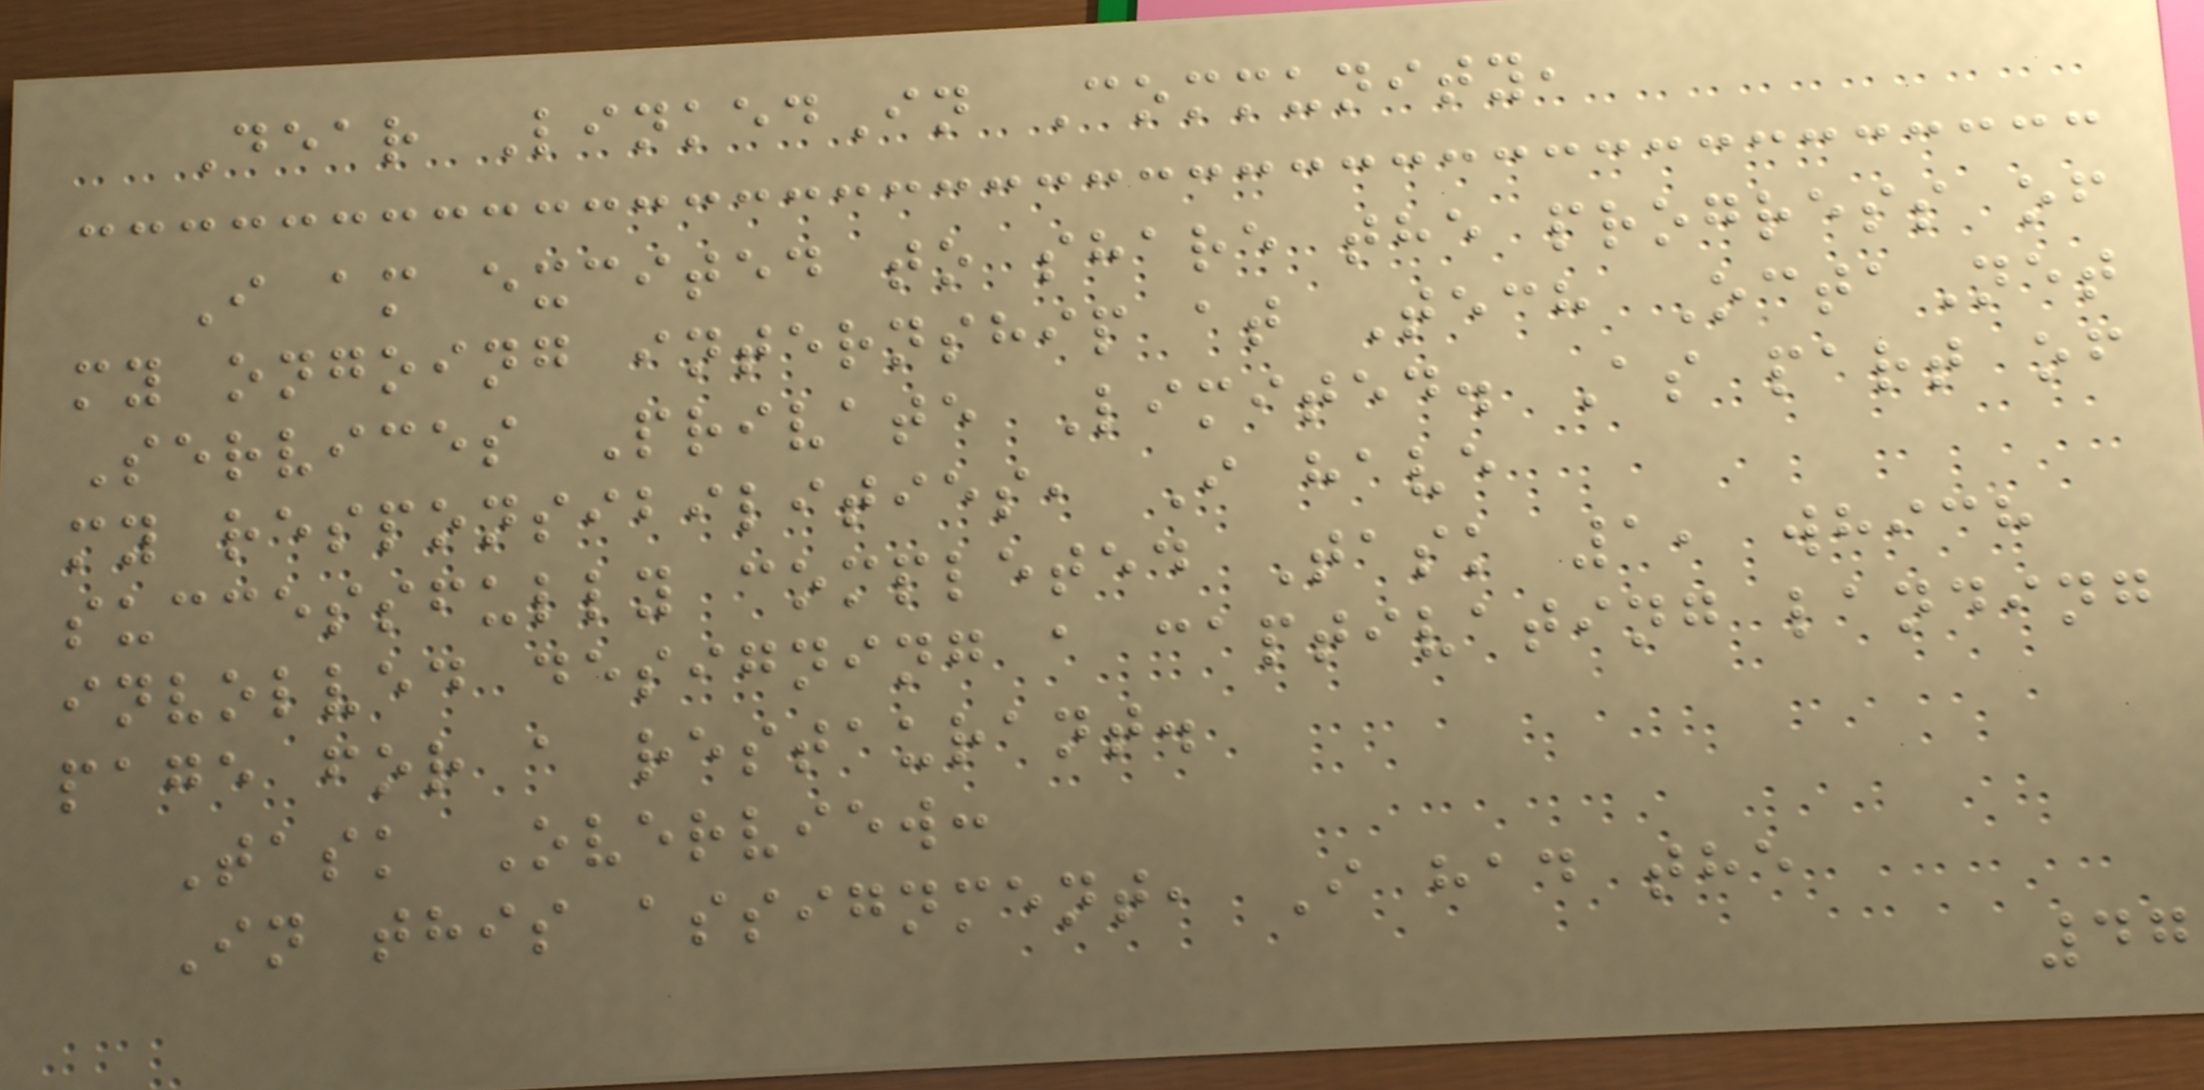Dear LinkedIn Community,
I am excited to share the progress of
my ongoing internship at Tech OctaNet
Services Private Limited. As part of
my responsibilities, I have
successfully completed Task 1, which
involved designing a captivating landing
page for a restaurant.
Task Overview:
In this assignment, I had the
47
